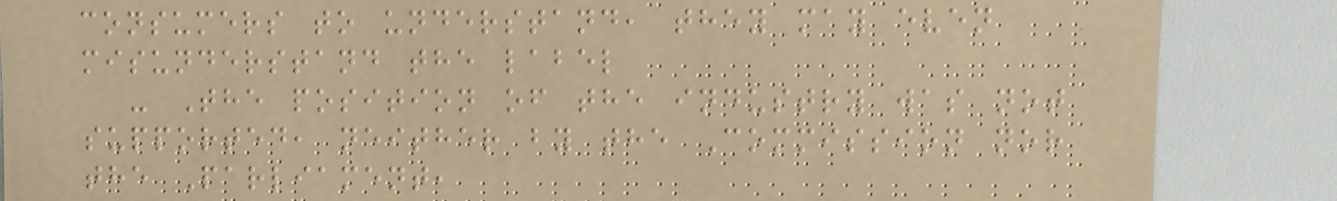consumers to understand, they may even
misunderstand the label
- The position of the industry was not
supported, neither by the Commission nor
the Parliament,
